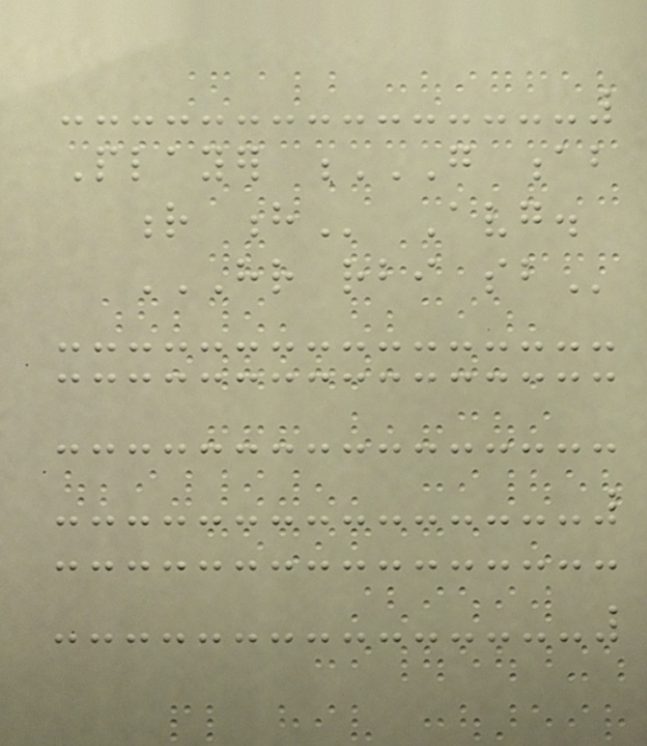Player G AB
R H Avg.
HR RBI SB
